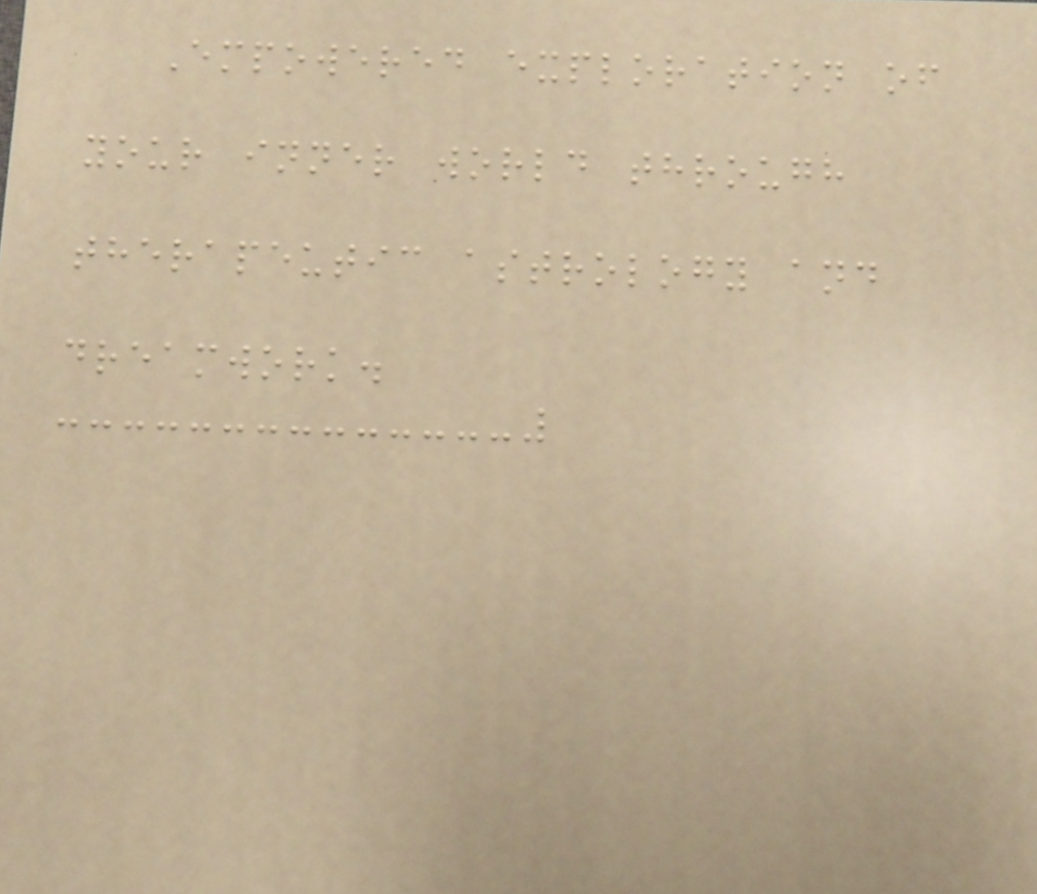Empowered exploration of
your inner world through
therapeutic astrology and
dreamwork.
